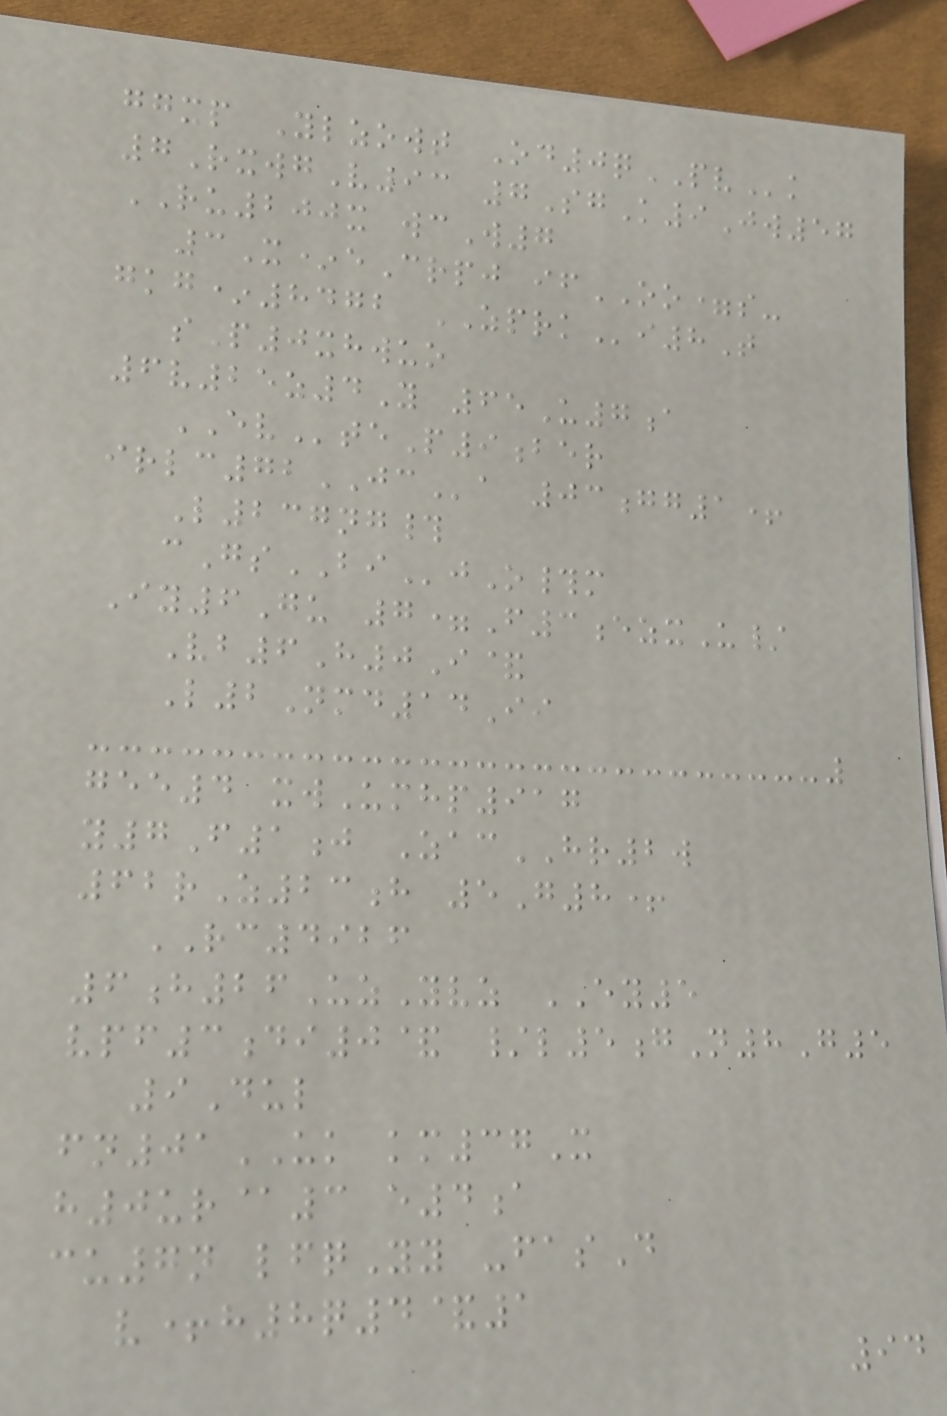ggxp Ylzowt Od0qPVk
7RxwgV93 7SgK9Jw57
RU200x wcW7
3X*eCrpj ifOO=s-
gkg*8472 ZPRKi8T
sP0xhwuo
6v25z4Y 65U7a
EVteP9ber
irlc72JCa 03gg1+
L237ng#
cGsBIjO#m
Iy6Gu 7=F3ezxU/
Vb6H0I&
L2Nmd14Ii
gee4 xwUmhp917
y7F1j ZacHR2w
62rZ23h 5G8+
RC4926
6h26UzYvz EY5
vpf3di0& /l5gN8G5
9Dul
fn01UK km37X
h0ur@3 e4a
cu7n lfqYy -fasD
v+h8q4&1
94
